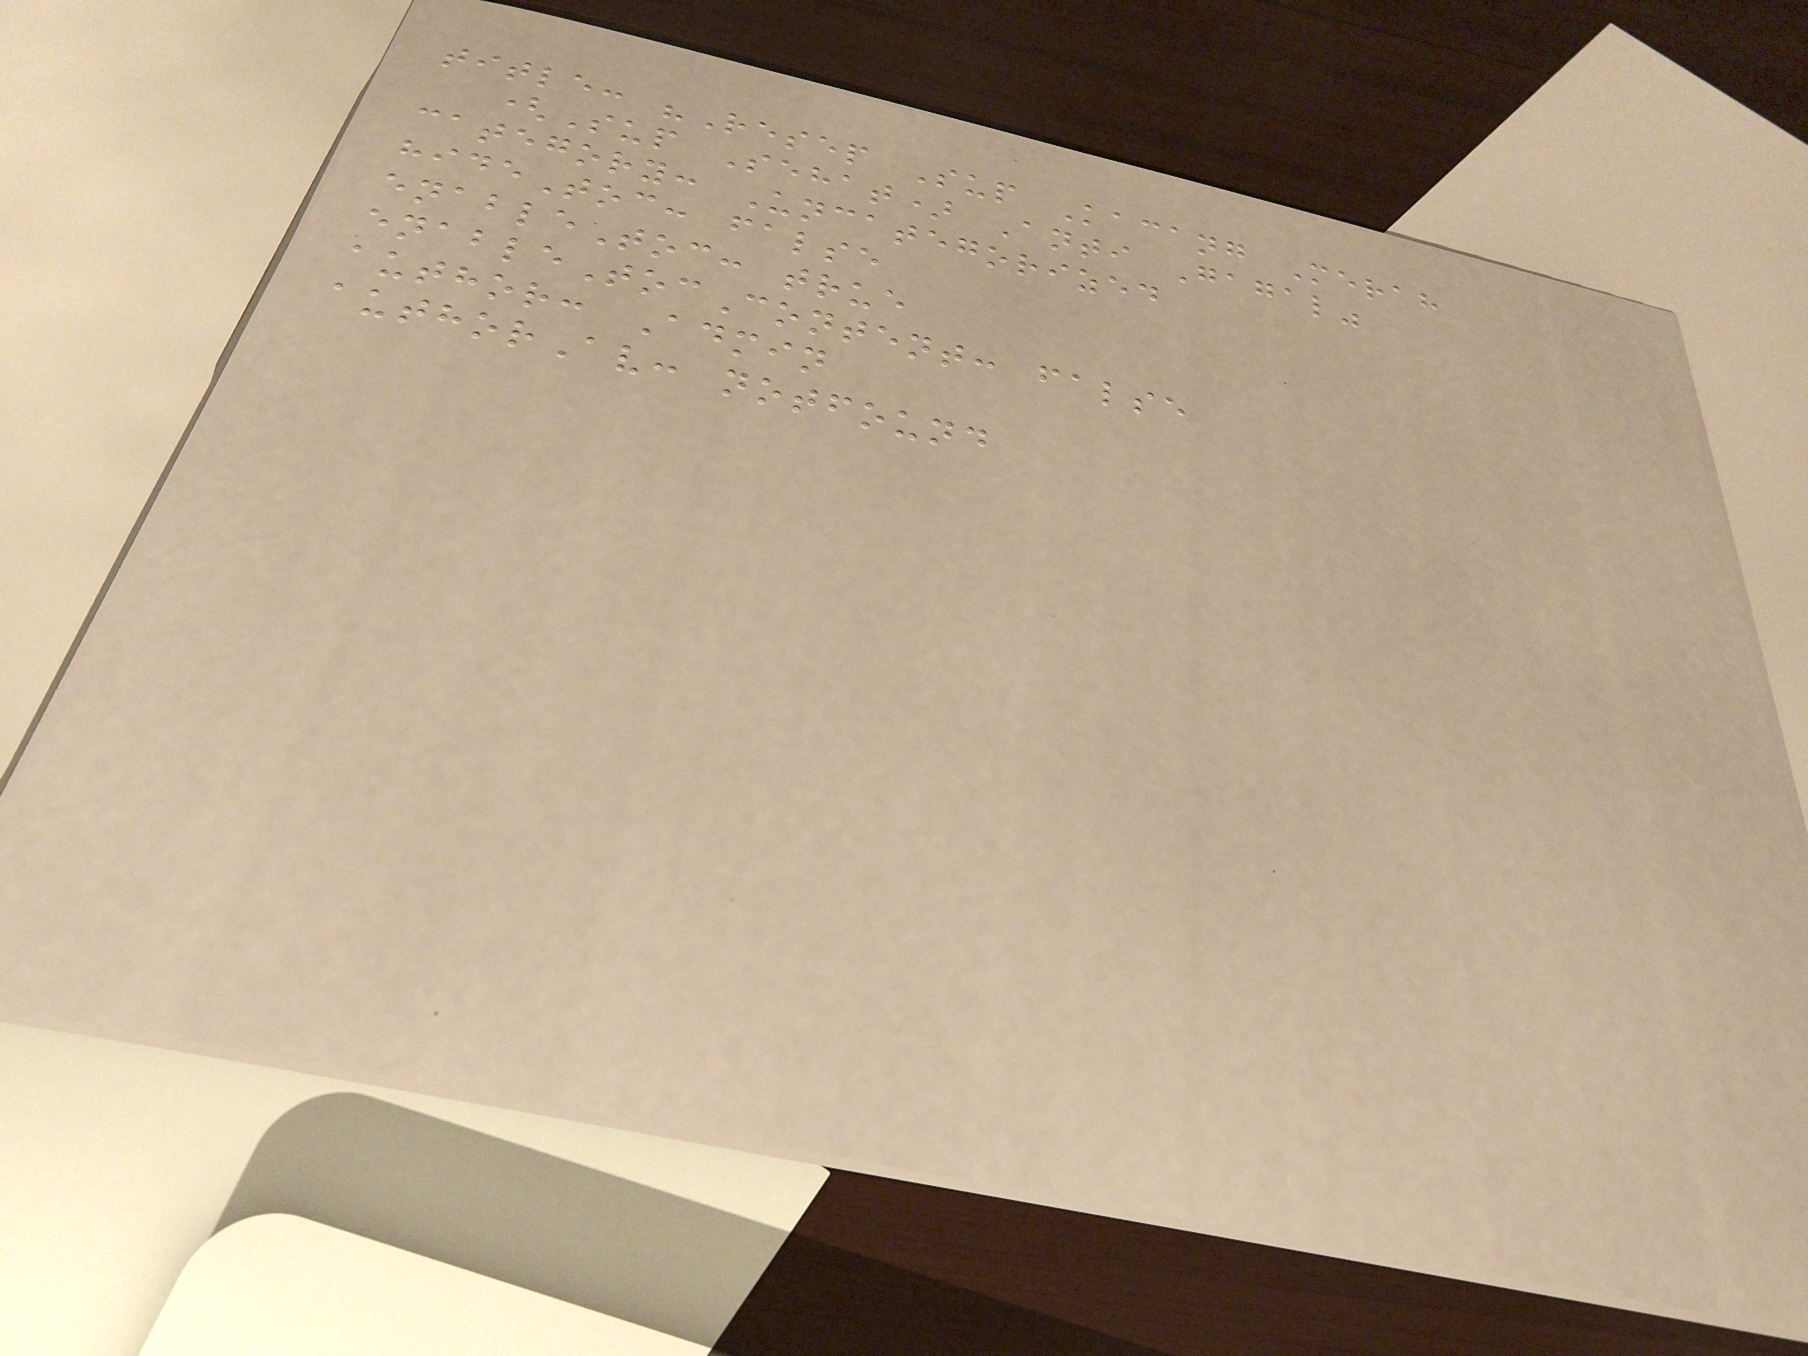title: "Resep Sup Kacang Merah
(Sup Sehat) Anti Gagal"
category: Uncategorized
hideToc: false
enableToc: true
enableTocContent: false
author: Admin
authorAv: notfound
